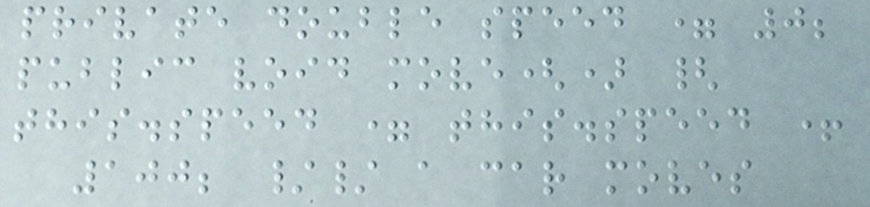private double speed = 0;
public void move() {
this.speed = this.speed +
100; // a car moves
